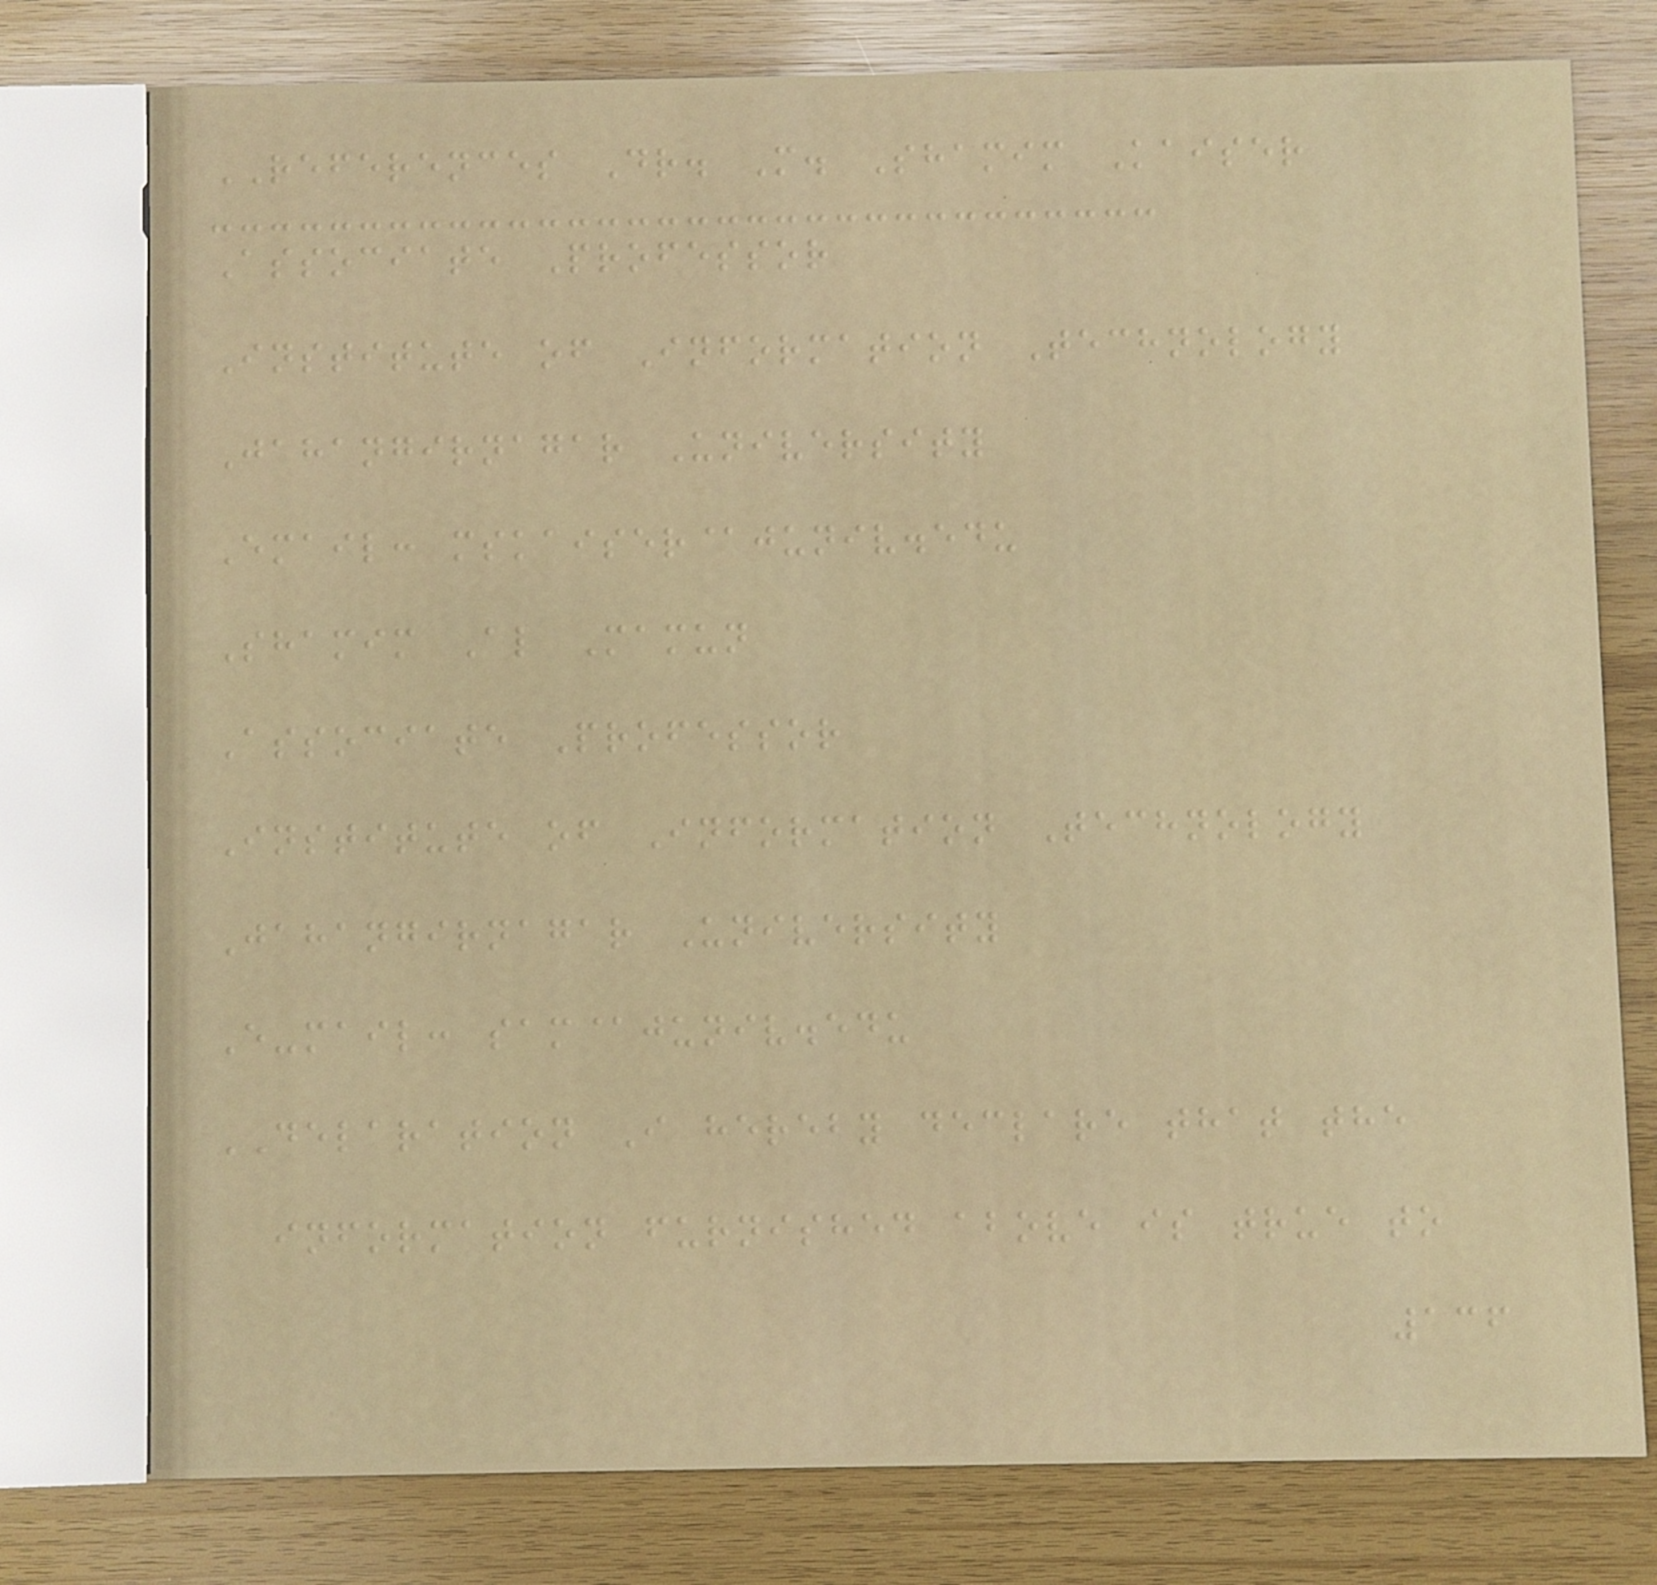REFERENCES Dr. M. Shamim Kaiser
Associate Professor
Institute of Information Technology
Jahangirnagar University
Email: mskaiser@juniv.edu
Shamim Al Mamun
Associate Professor
Institute of Information Technology
Jahangirnagar University
E-mail: sam@juniv.edu
DELARATION I hereby declare that the
information furnished above is true to
136
